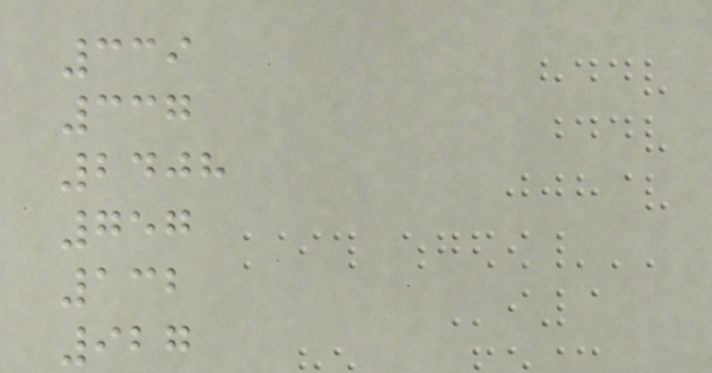339
337
2408
757
132
927
